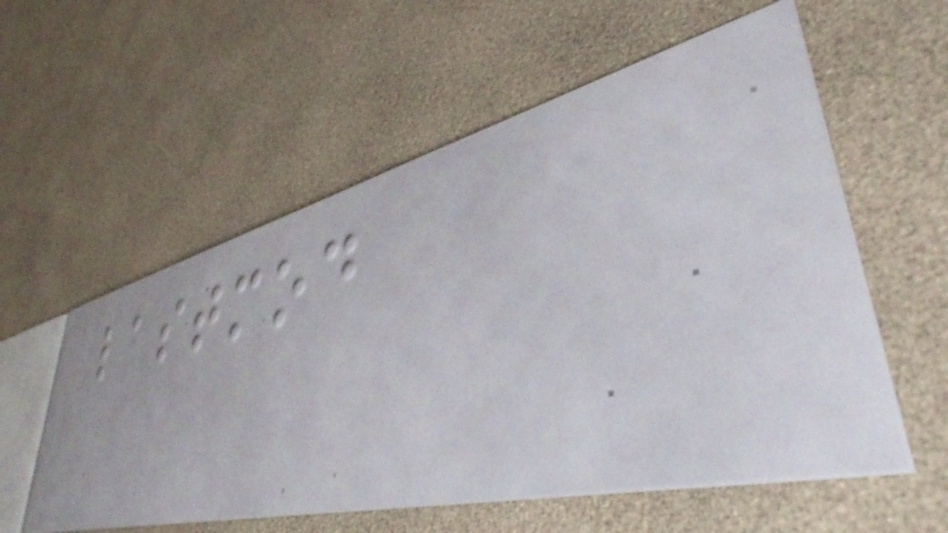lastmod
